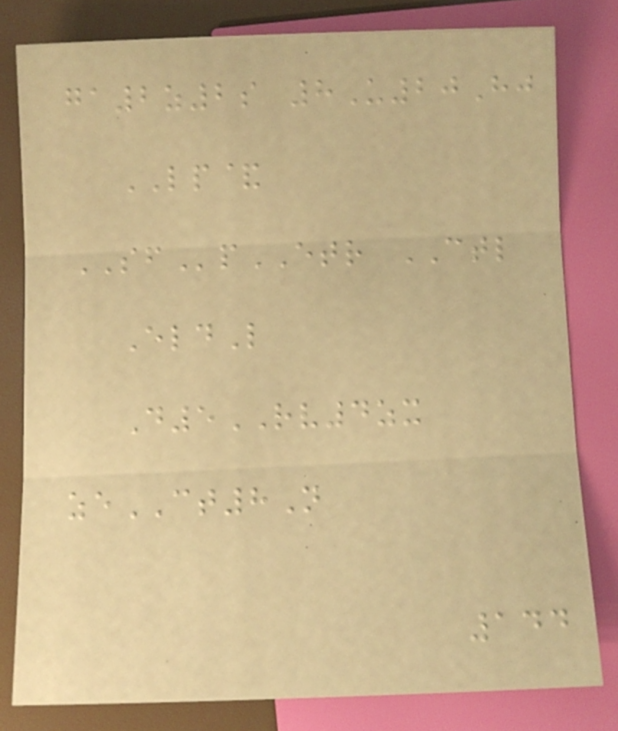ga2z2s 8U20Hj
LP&
SFpETR CTL
EldL
D5RV4zx
zeCT8N
144
